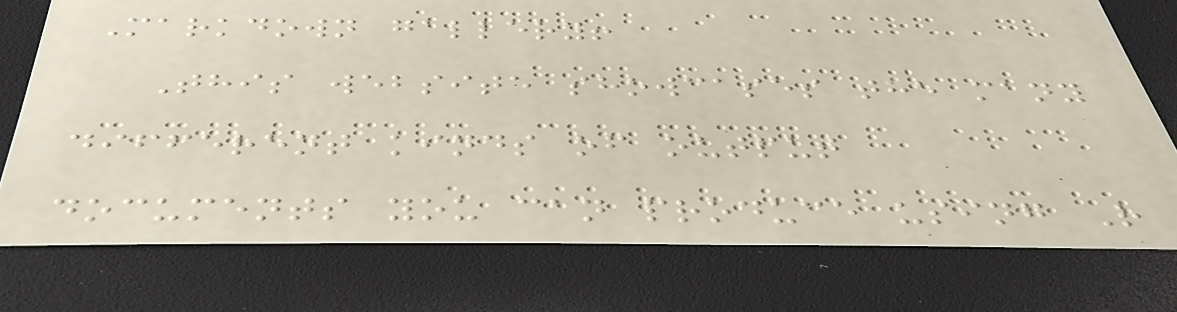Markdown gallery!
This website showcases the many
different kinds of output
documents you can produce using R
